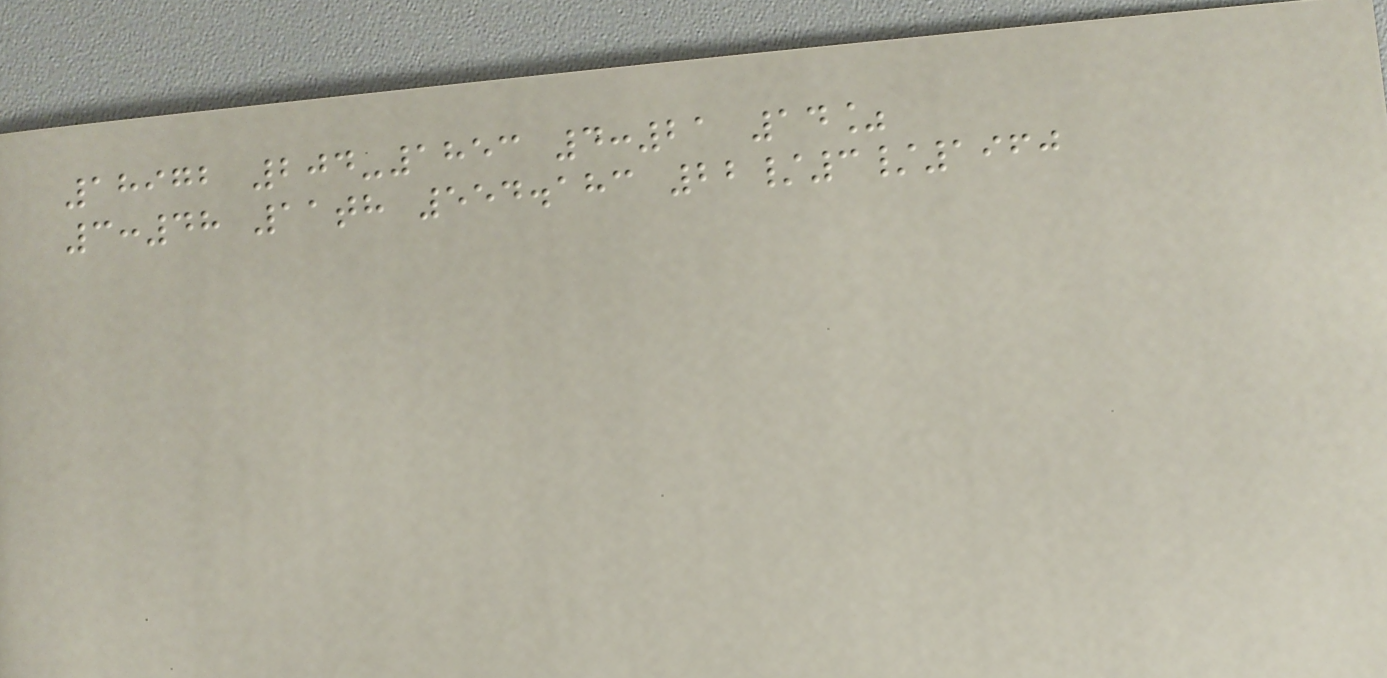18972 204-1853 4:21 14%
3:48 11th 554.183 22/3/1960
